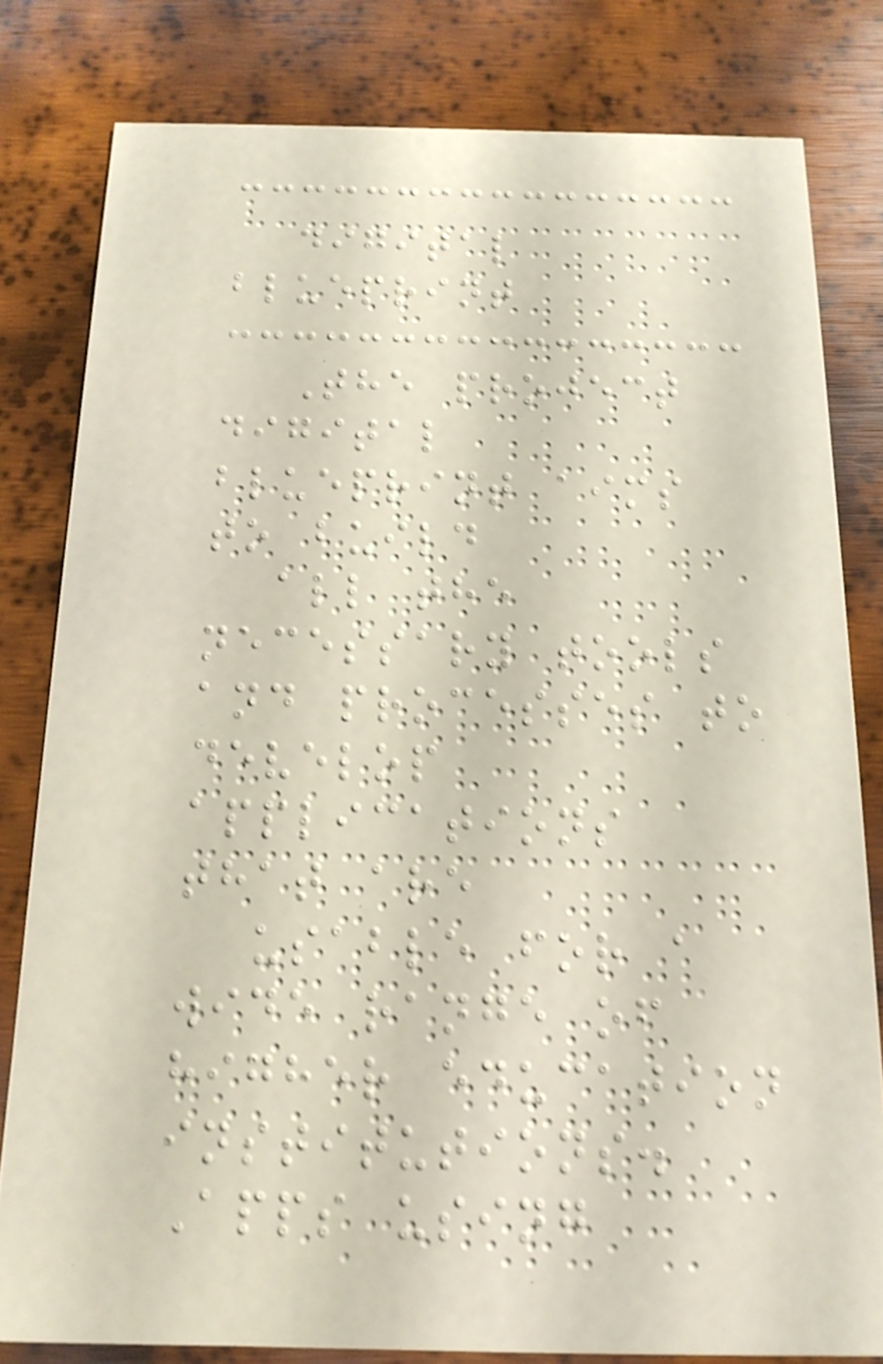digital
blueprint
The project
digital
blueprint aims
to build
all the
necessary tools
and processes to
develop
applications
that are
usable for a
wide range of
higher education
institutions.
Apps using
